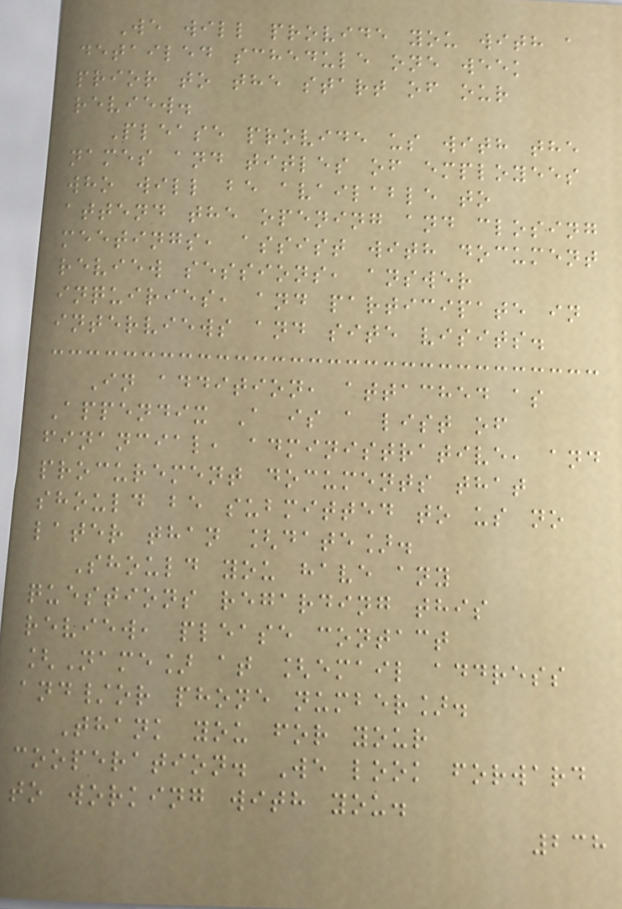We will provide you with a
detailed schedule one week
prior to the start of our
review.
Please provide us with the
names and titles of employees
who will be available to
attend the opening and closing
meetings, assist with document
review sessions, answer
inquiries, and participate in
interviews and site visits.
In addition, attached as
Appendix A is a list of
financial, administrative, and
procurement documents that
should be submitted to us no
later than [date].
Should you have any
questions regarding this
review, please contact
[Name] at [email address
and/or phone number].
Thank you for your
cooperation. We look forward
to working with you.
238
